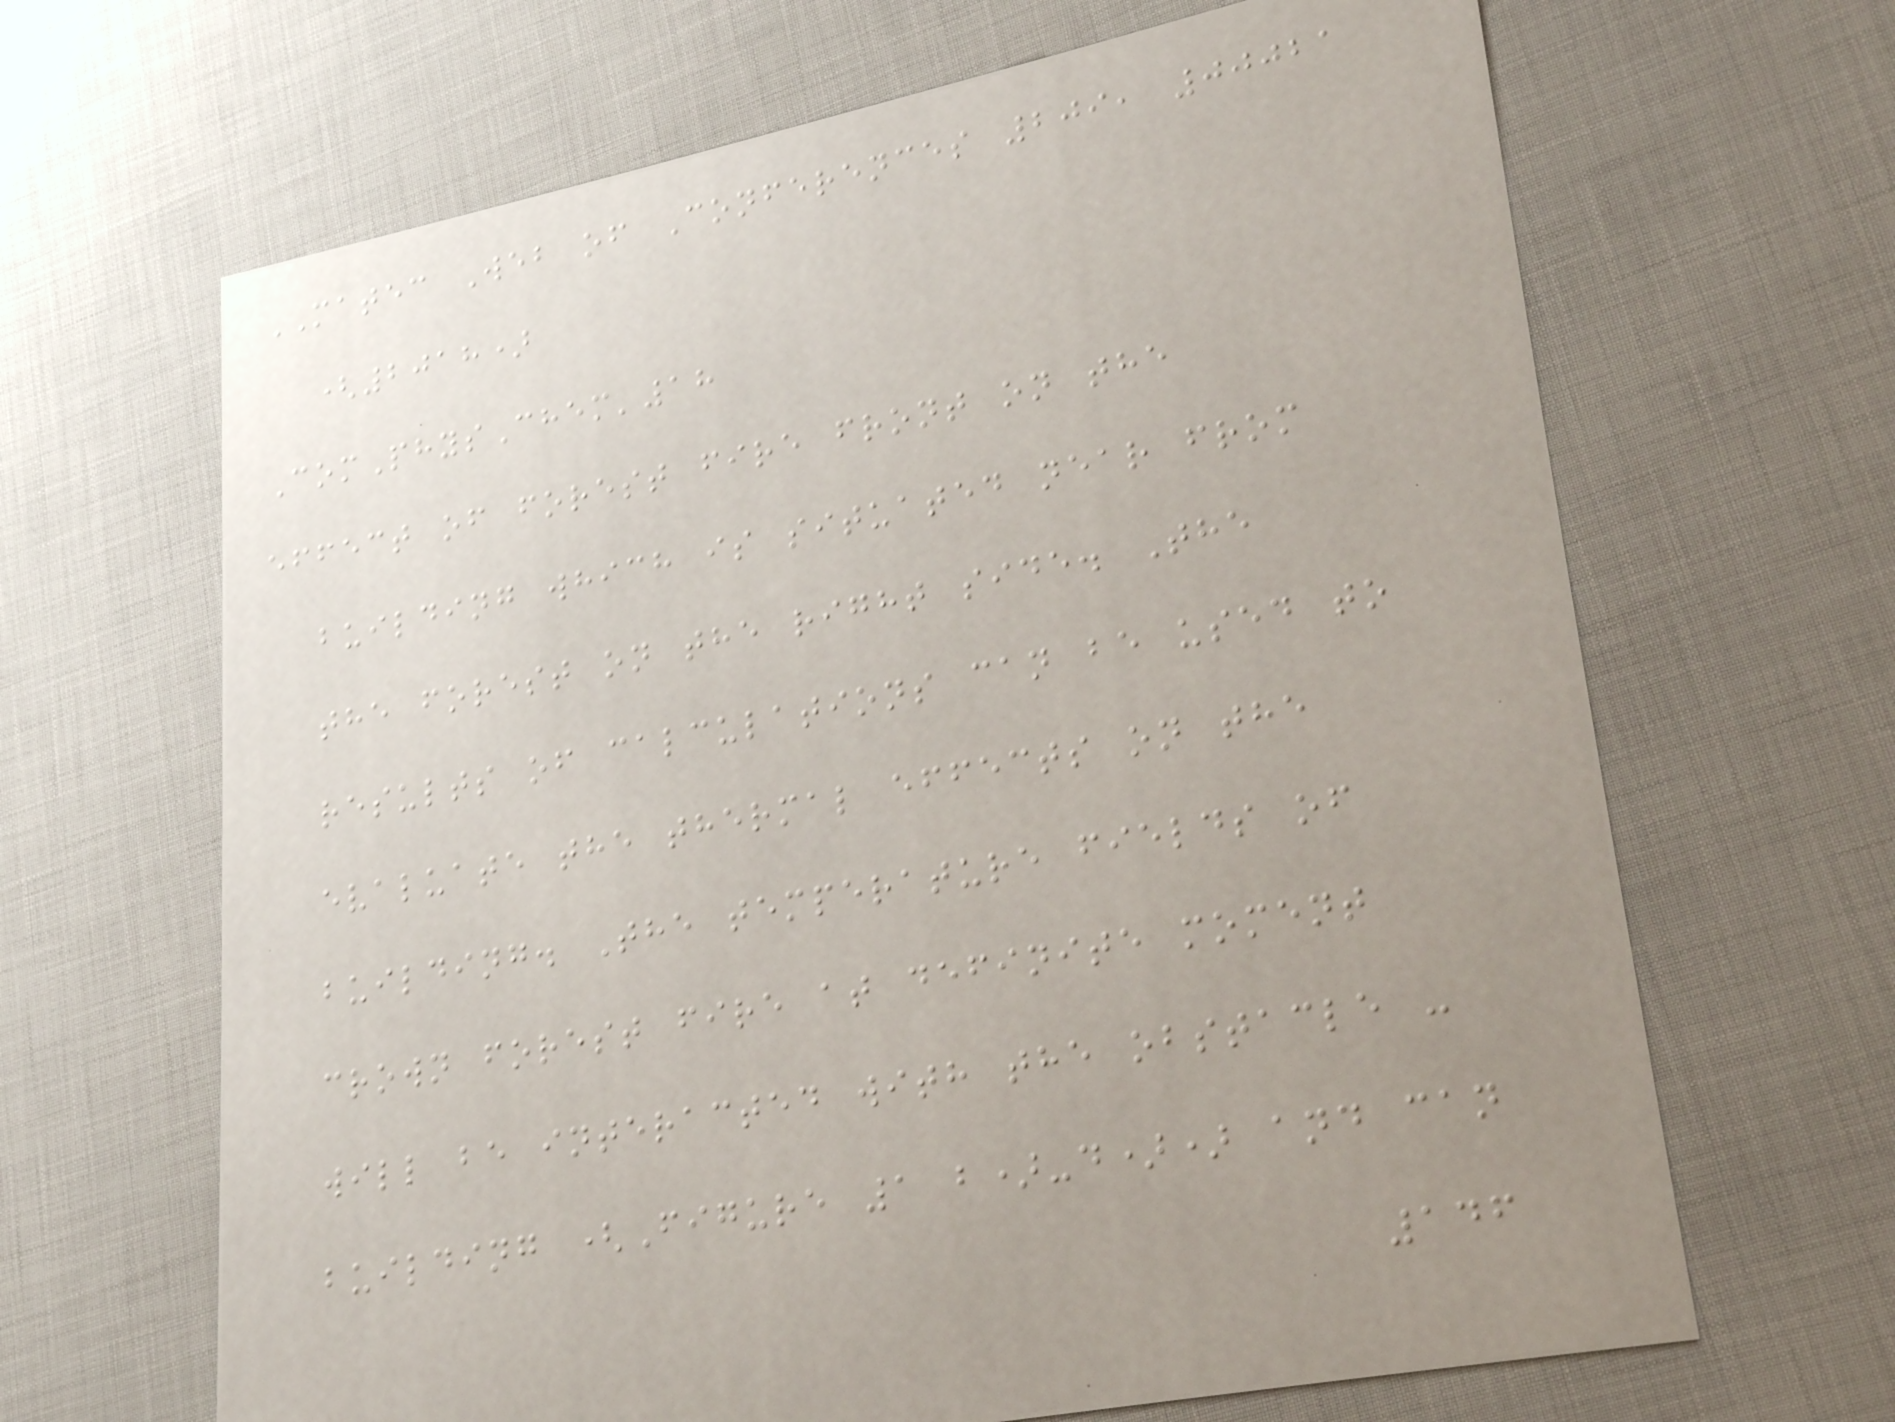MATEC Web of Conferences 209, 00021
(2018)
ComPhysChem'18
effect of forest fire front on the
building which is situated near from
the forest on the right side. The
results of calculations can be used to
evaluate the thermal effects on the
building. The temperature fields of
crown forest fire at definite moment
will be interacted with the obstacle -
building (Figure 1 b)-d)) and can
146
